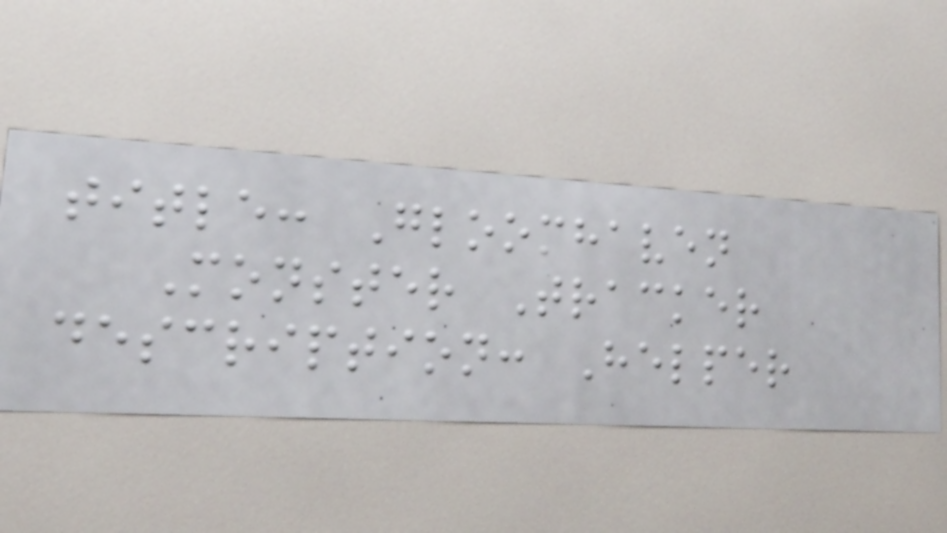title: Gloomhaven
Monster Tracker
description: Helper
